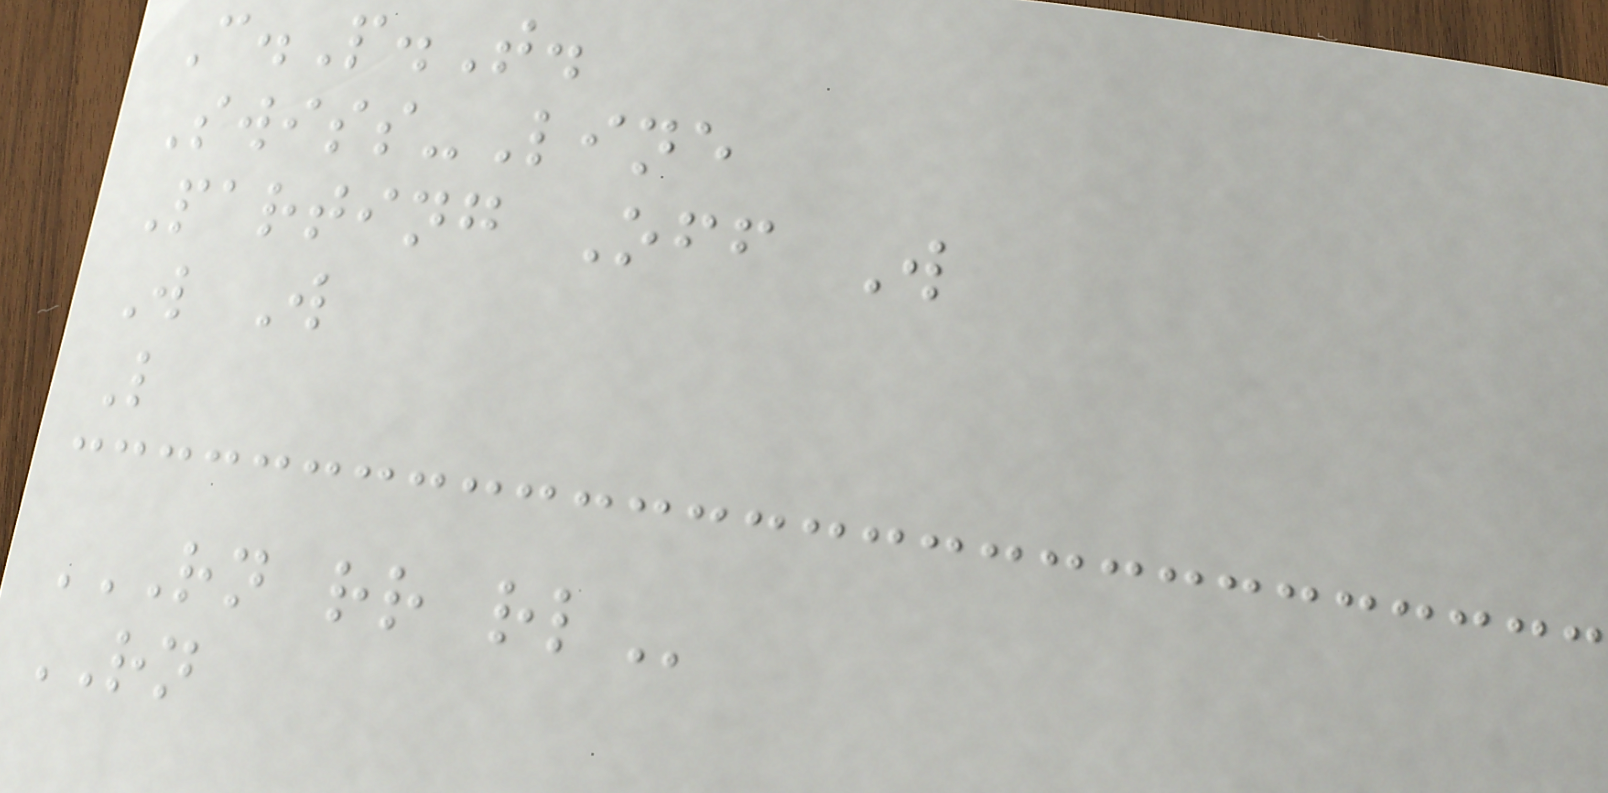C.P.T.
Swiss-Line
Parting Off W
W W
L
RN RR RL
RN
